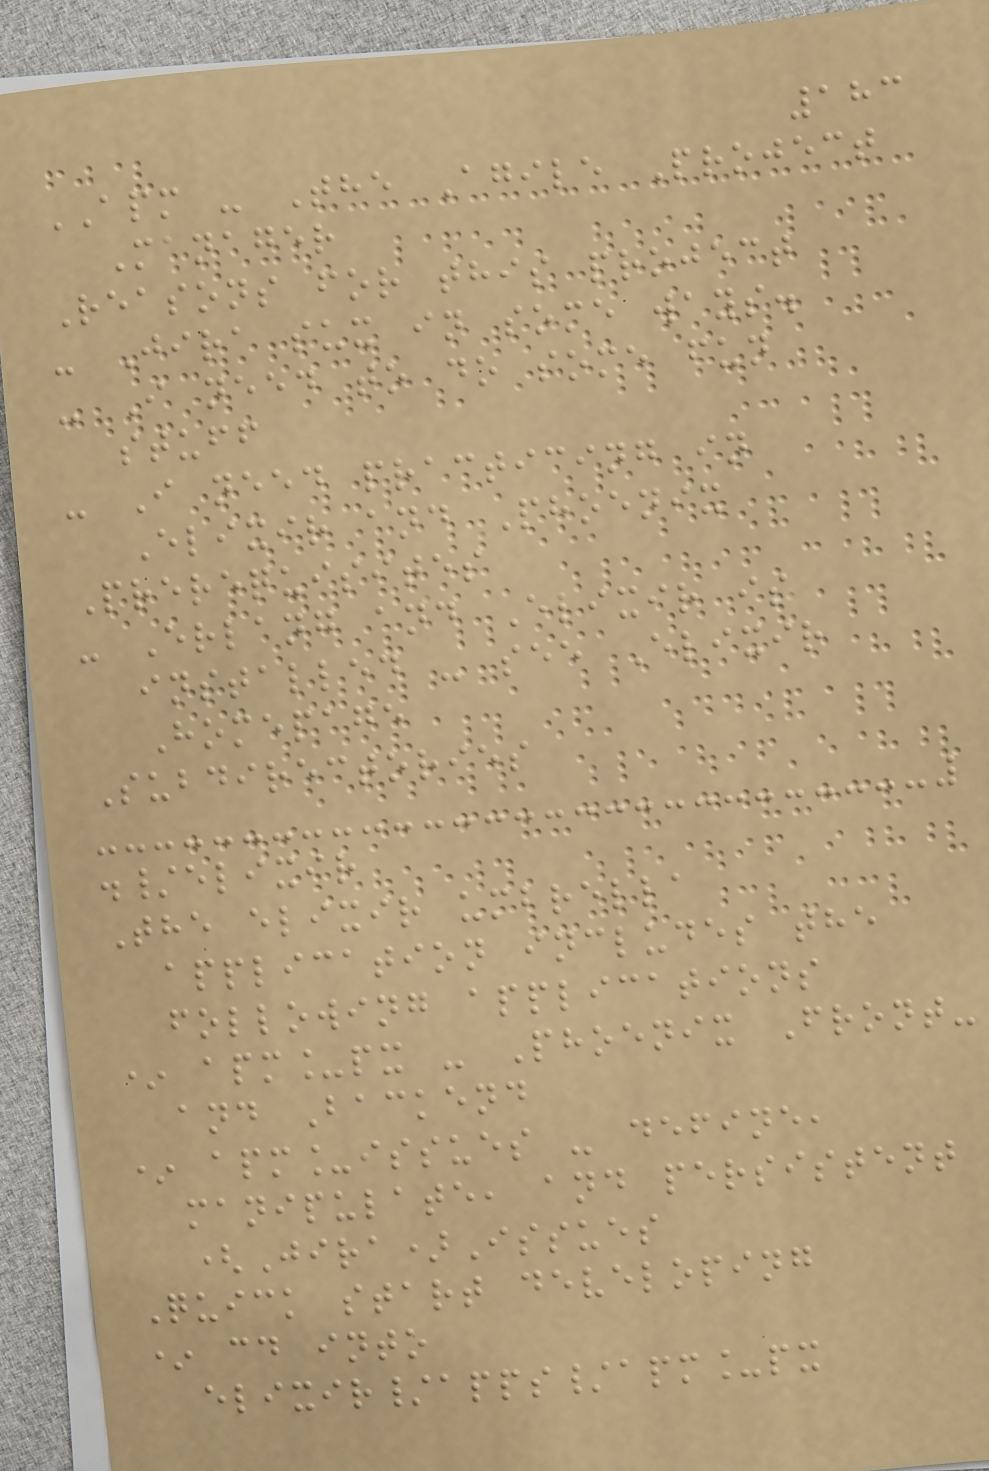183
APM - The Agile Project
Manager
Reasons for this project
- Jira sux in some ways.
- I need to do some fun
stuff
- I need practicing in
Elixir and Phoenix
Prerequisites
- Erlang and Elixir is
installed - see Elixir
Homepage
Subdirectories
./elixir
The elixir umbrella
application includes the
following applications
* apm_px - Phoenix Front-
and Backend
* apm_issues - define,
manipulate, and persistent
(Jira)Issues
Quick start developing
* cd into
elixir/apps/apm_px
